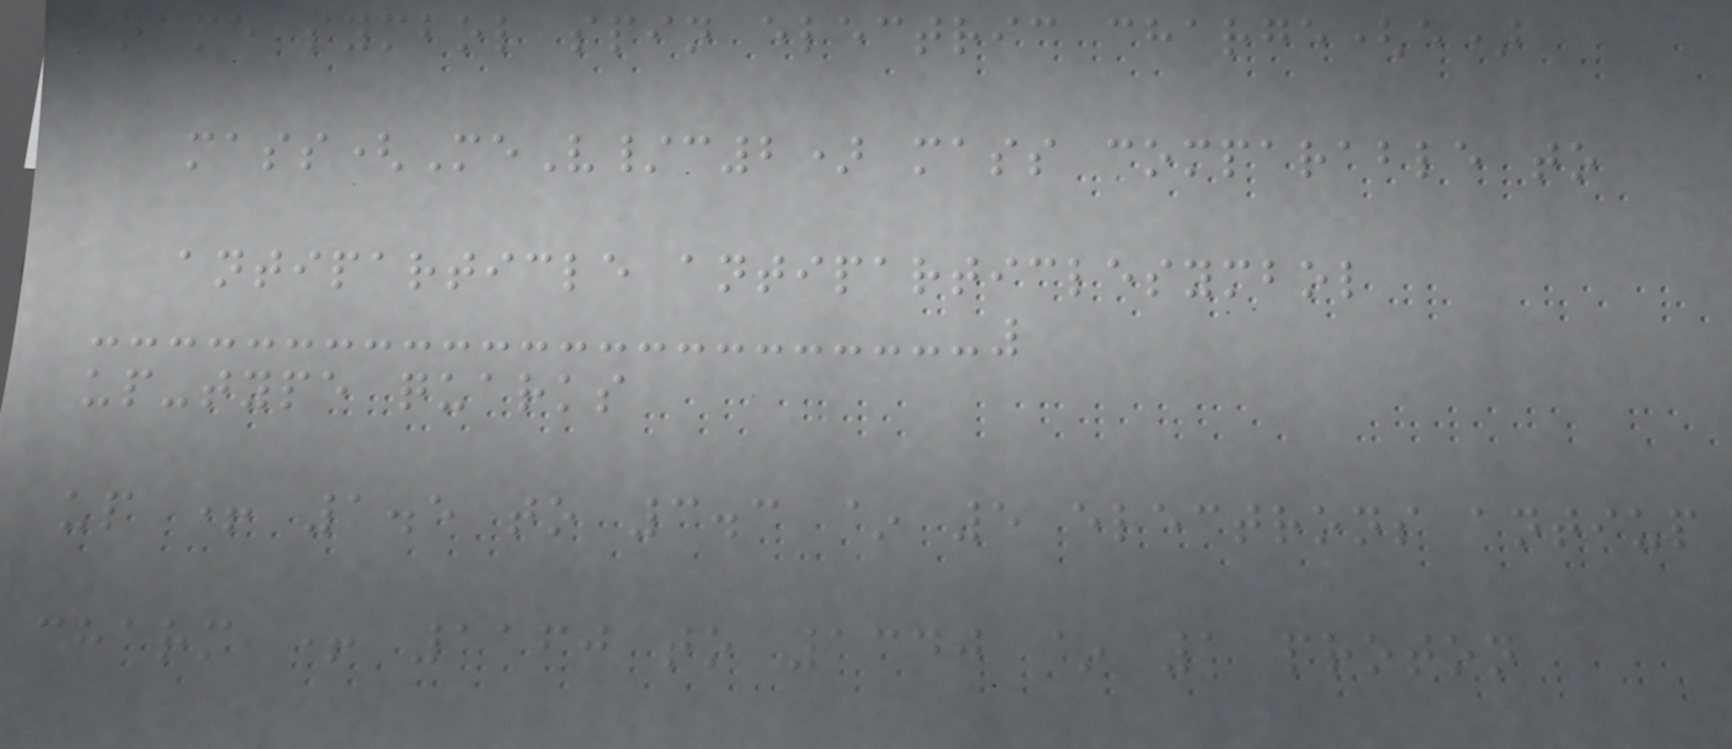name symbol spin electric charge(e)
mass(MeV/c2) mass comparable to
antiparticle antiparticlesymbol
up-type quarks
up + 1.5 to 3.3 ~ 5 electrons antiup
charm + 1160 to 1340 ~ 1 proton
